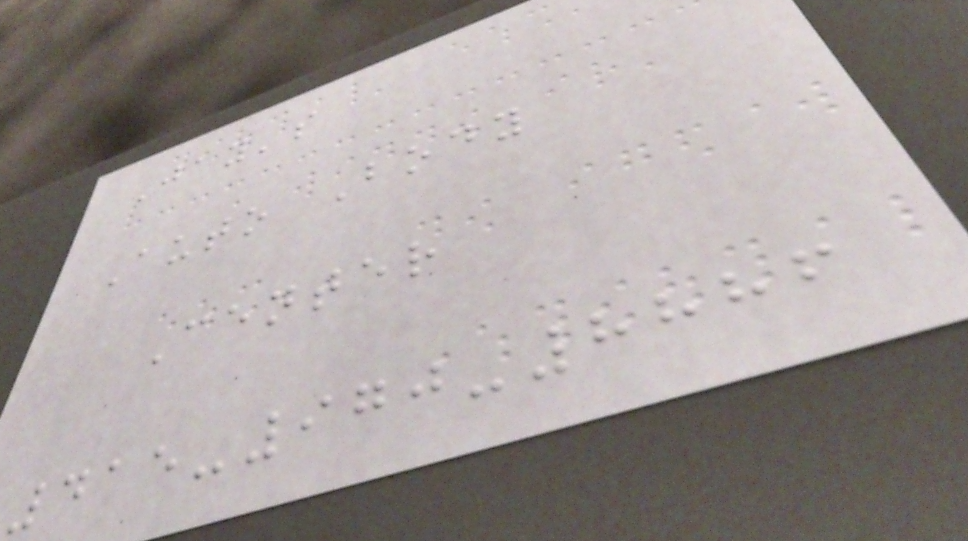Jay's
Auto Body
Center
415-970-8886
